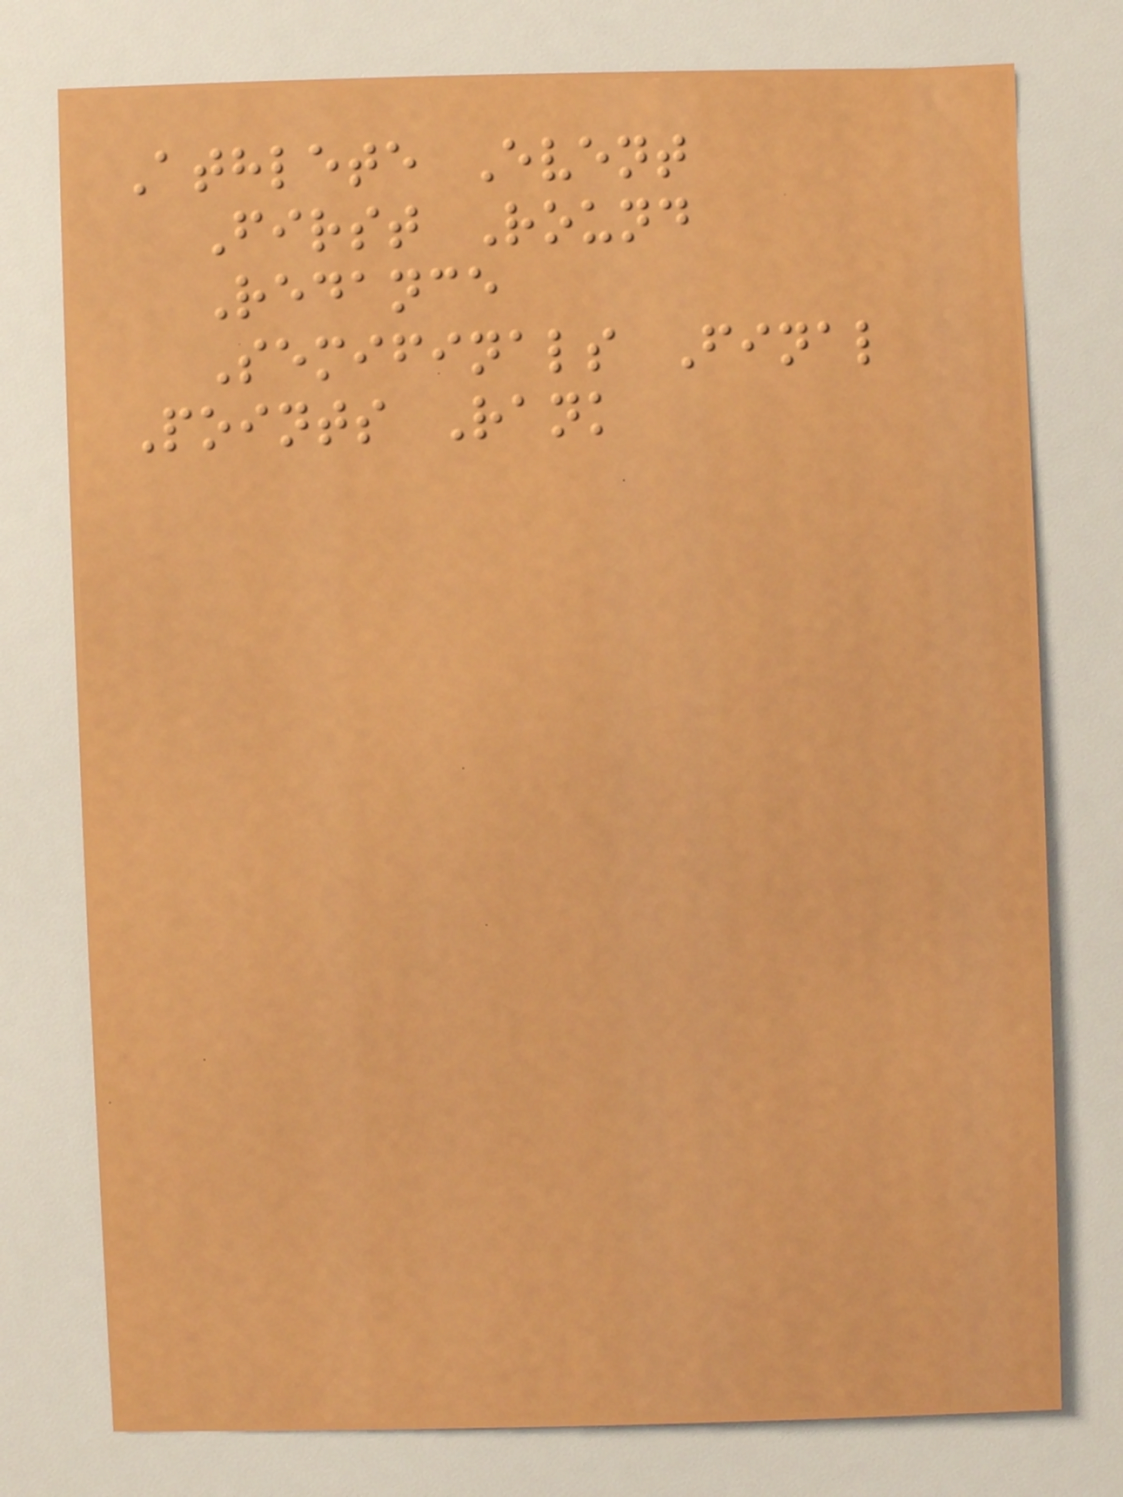Athlete Event
First Round
Redance
Semifinals Final
Points Rank
